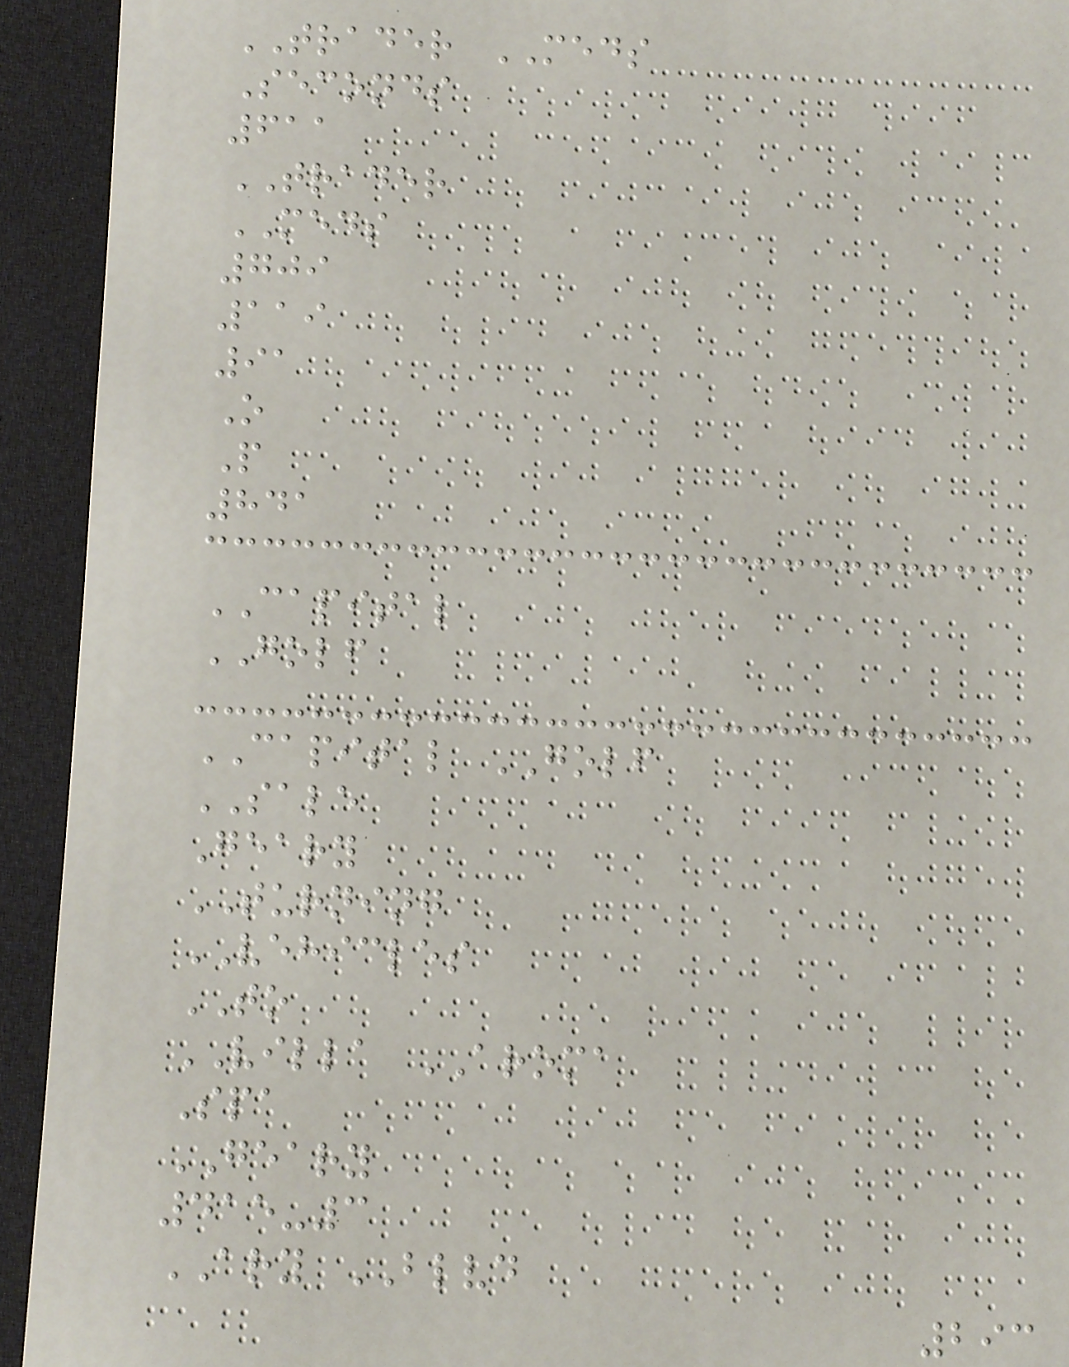TRADER MEDS
Seconds
611
TRADER
MEDS
709
119
91
O
P
841
CAPITAL
GOLF
CAPITAL GOLF
SALE
Geary
TURNING
VEHICLES
TO
VILLA AROMA
Spa
GEARY
415-3
ARY BLVD
293
